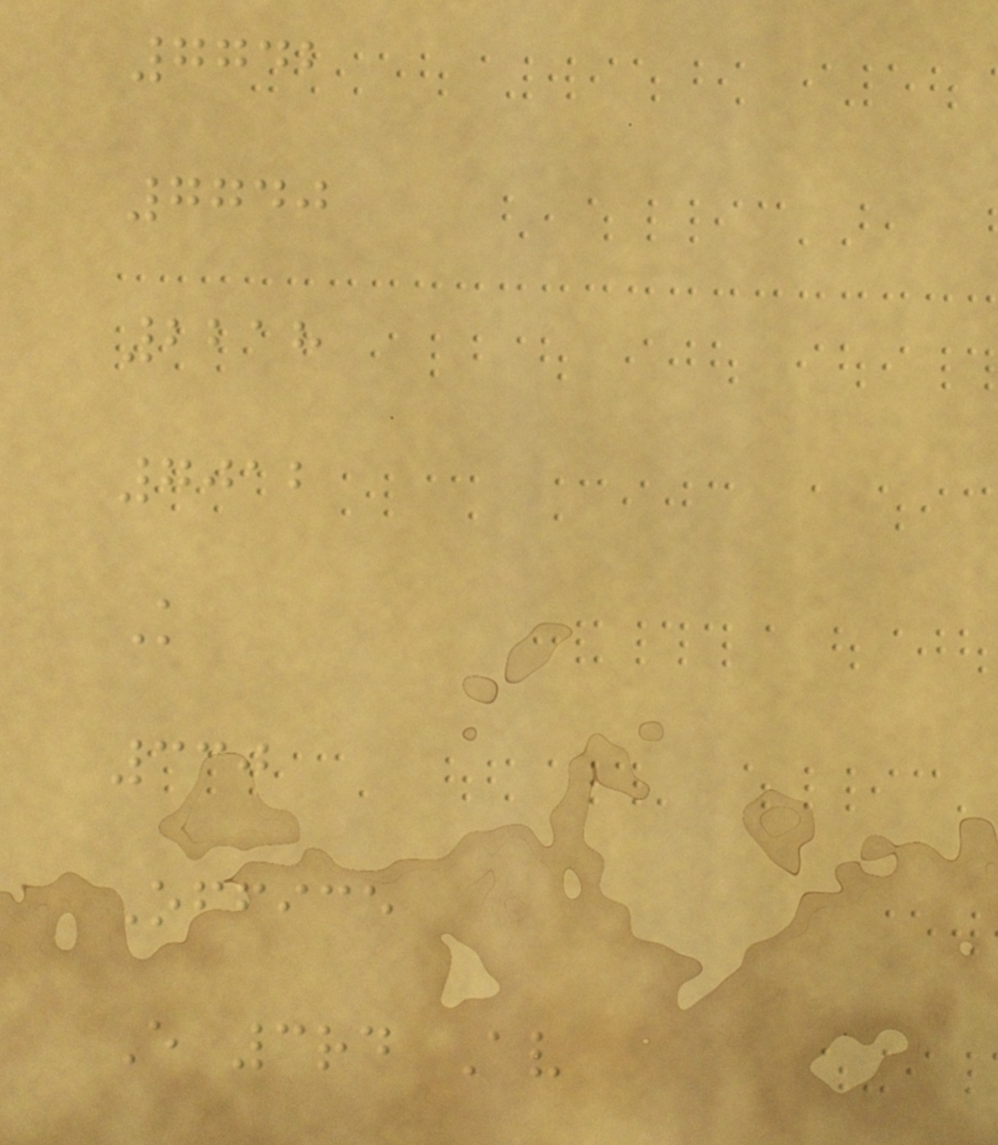7742
7740
2218
7012
K
330
Office
E 3rd Av
